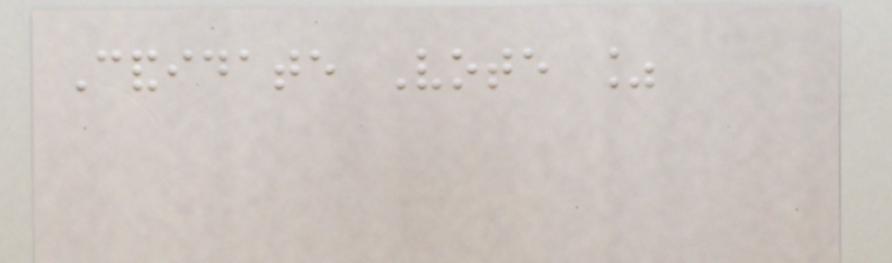Candidate Vote %
